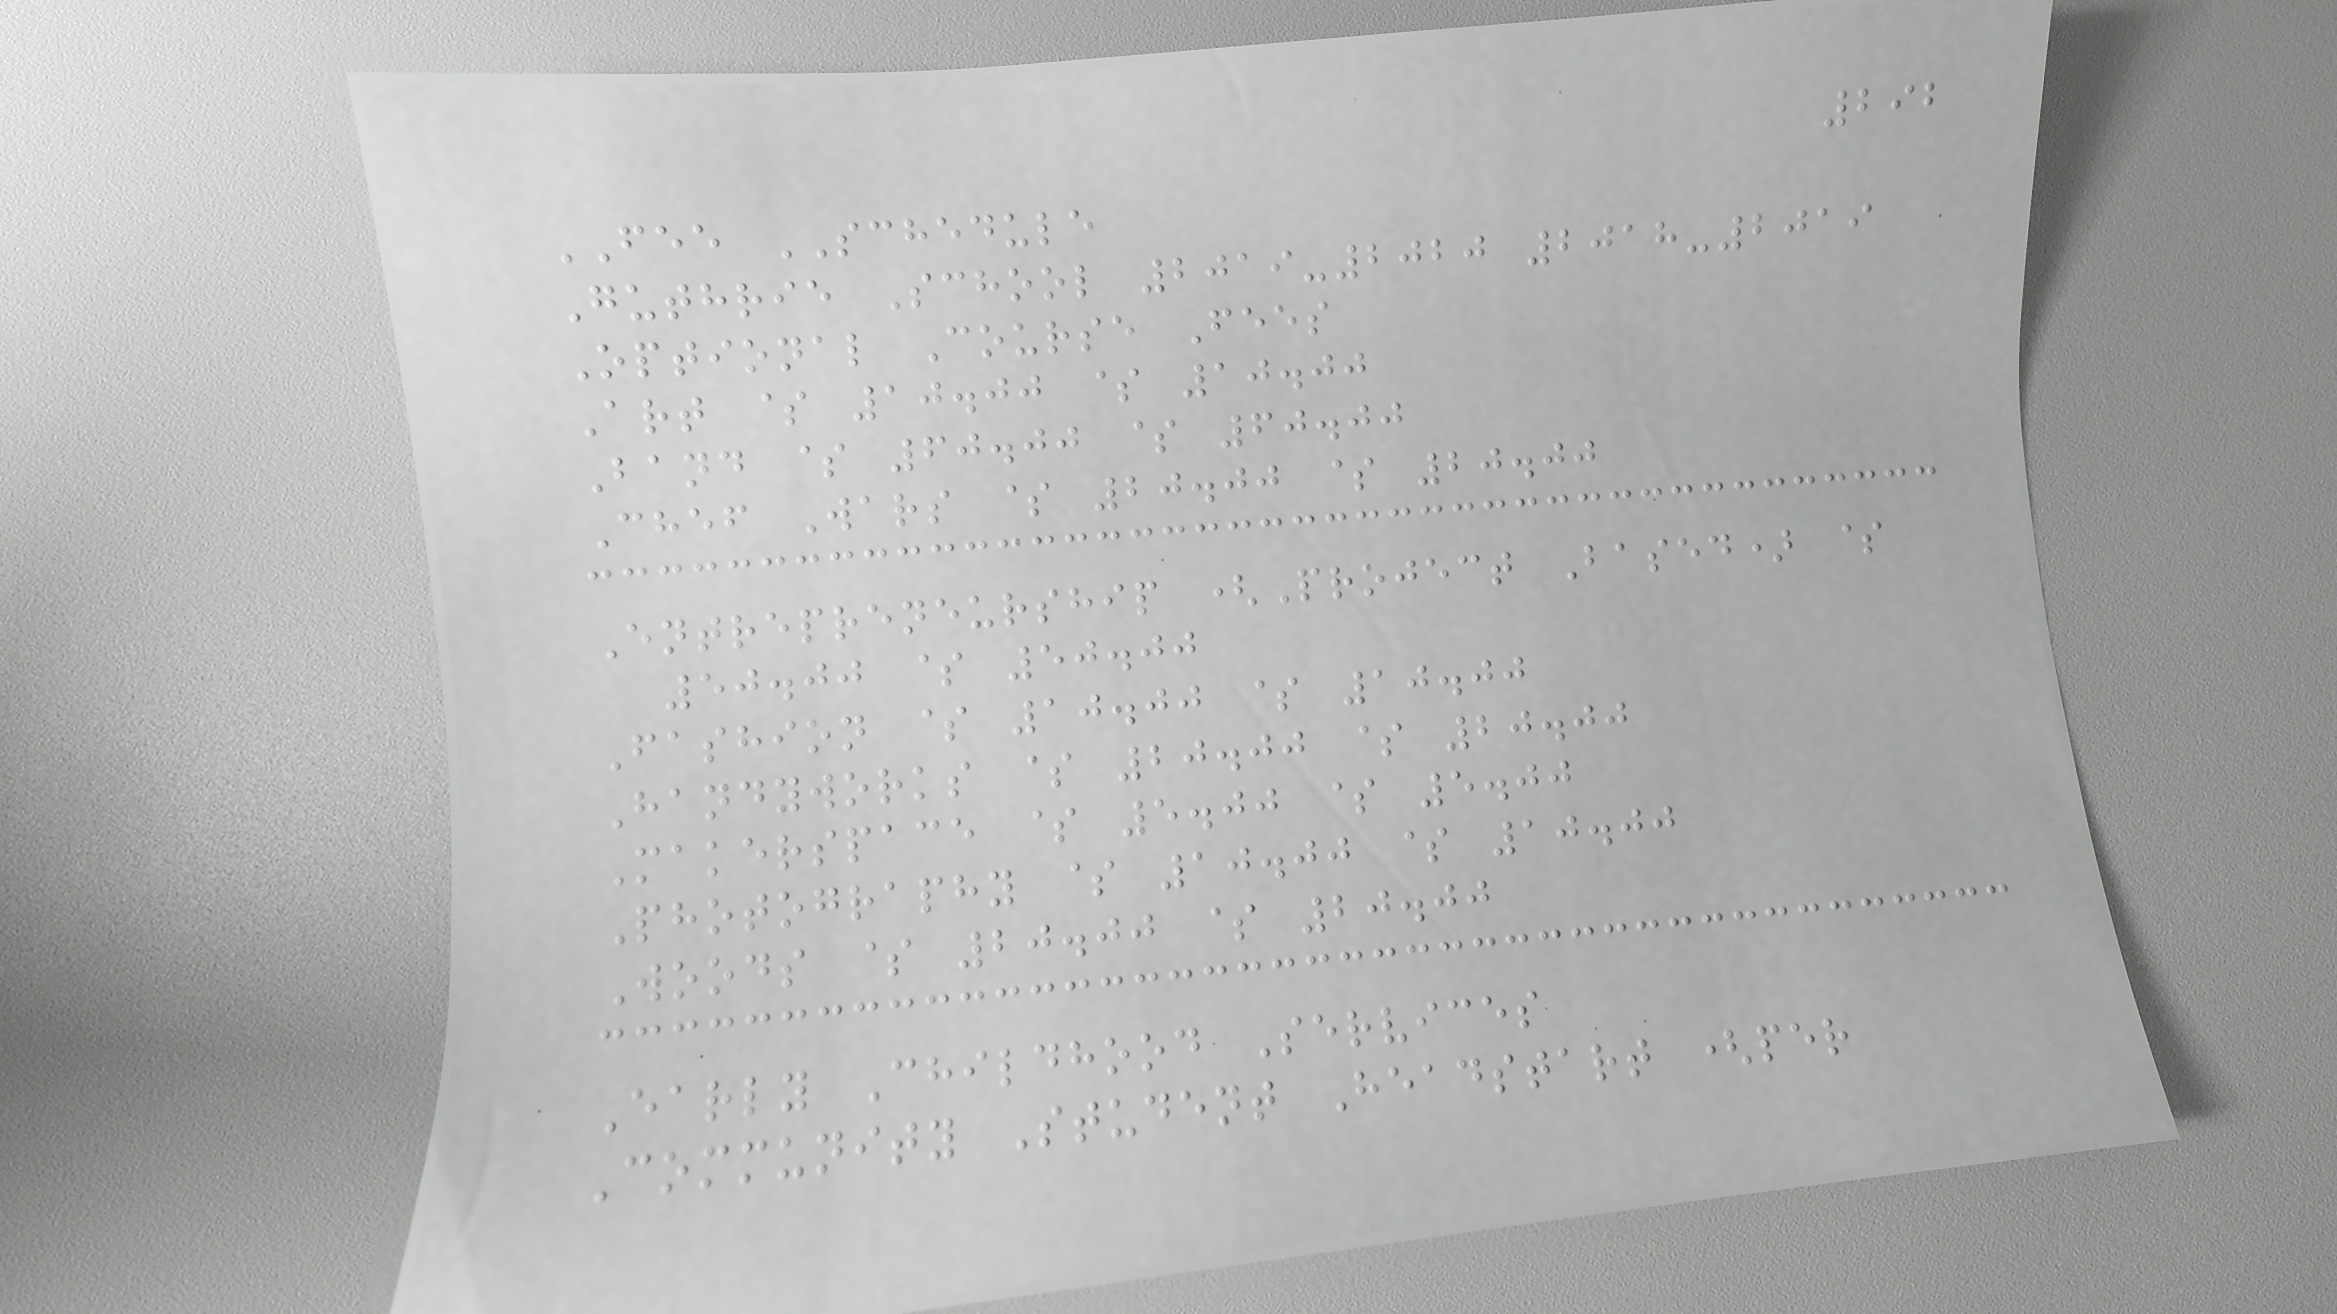292
FEE SCHEDULE
Guthrie School 2019-2020 2018-2019
Optional Course Fees
Art $ 10.00 $ 10.00
Band $ 60.00 $ 60.00
Chef Wars $ 20.00 $ 20.00
Entrepreneurship (Project Based) $
50.00 $ 50.00
Fashion $ 10.00 $ 10.00
Handyworks $ 20.00 $ 20.00
Makerspace $ 5.00 $ 5.00
Photography $ 10.00 $ 10.00
Woods $ 20.00 $ 20.00
Early Childhood Services
Community Student Headstart (per
